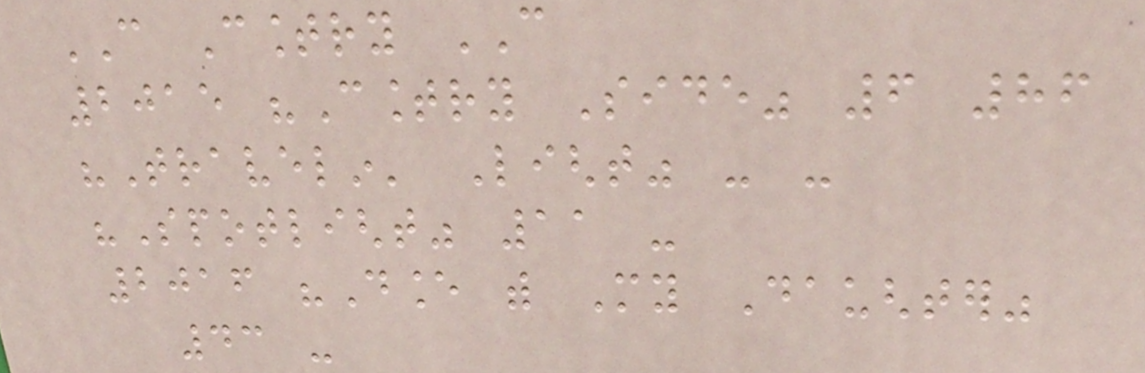CAN Country CAN
2015 "Country Side" 6 86
"Travelin' Light" - -
"Spotlight" 11 -
2016 "Dance with My Daughter"
43 -
